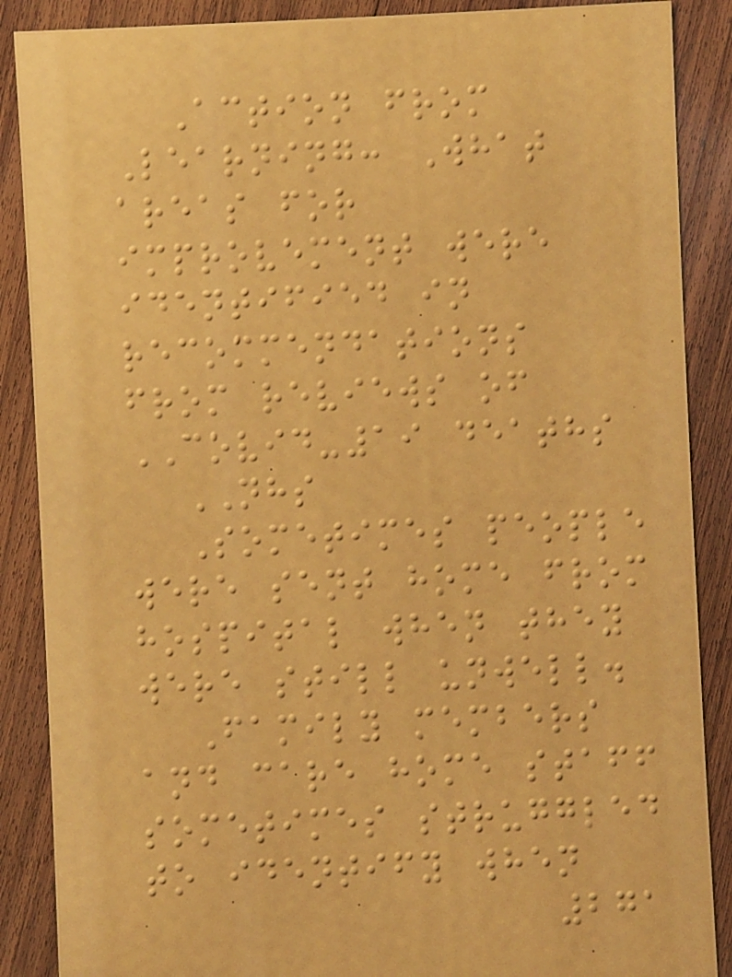Action from
Learning: What
areas for
improvement were
identified in
recommendations
from reviews of
COVID-19 deaths
NHS
Sometimes people
were sent home from
hospital when they
were still unwell.
Family members
and care home staff
sometimes struggled
to identify when
271
